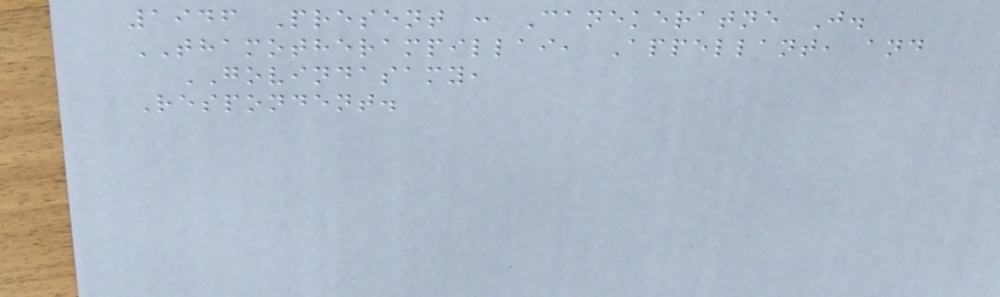1946 Present : Canekeratne J.
THAMOTHERAMPILLAI, Appellant, and
GOVINDASAMY,
Respondent.
